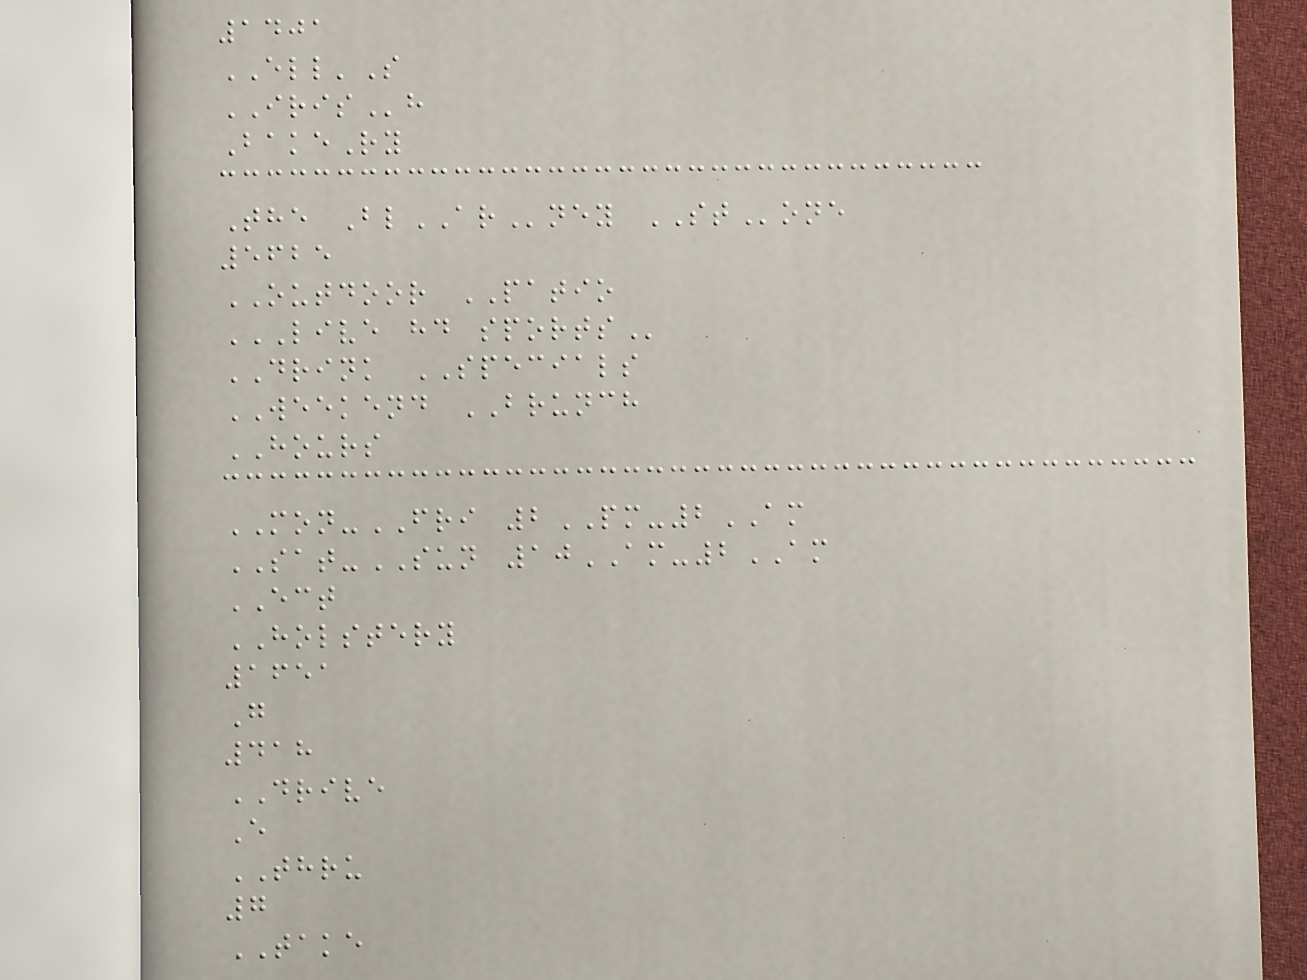1401
ELL'S
IRISh
BakeRy
The BlARney STone
5625
OUTDOOR PATIO
LIVE HD SPORTS
DRINK SPECIALS
WEEKEND BRUNCH
HOURS
MON-FRI 2PM-2AM
SAT-SUN 10AM-2AM
ECT
HOLSTERY
1651
G
418
DRIVE
E
THRU
7
TAKE
